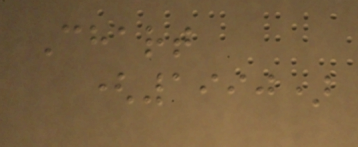Chart
(1990)
